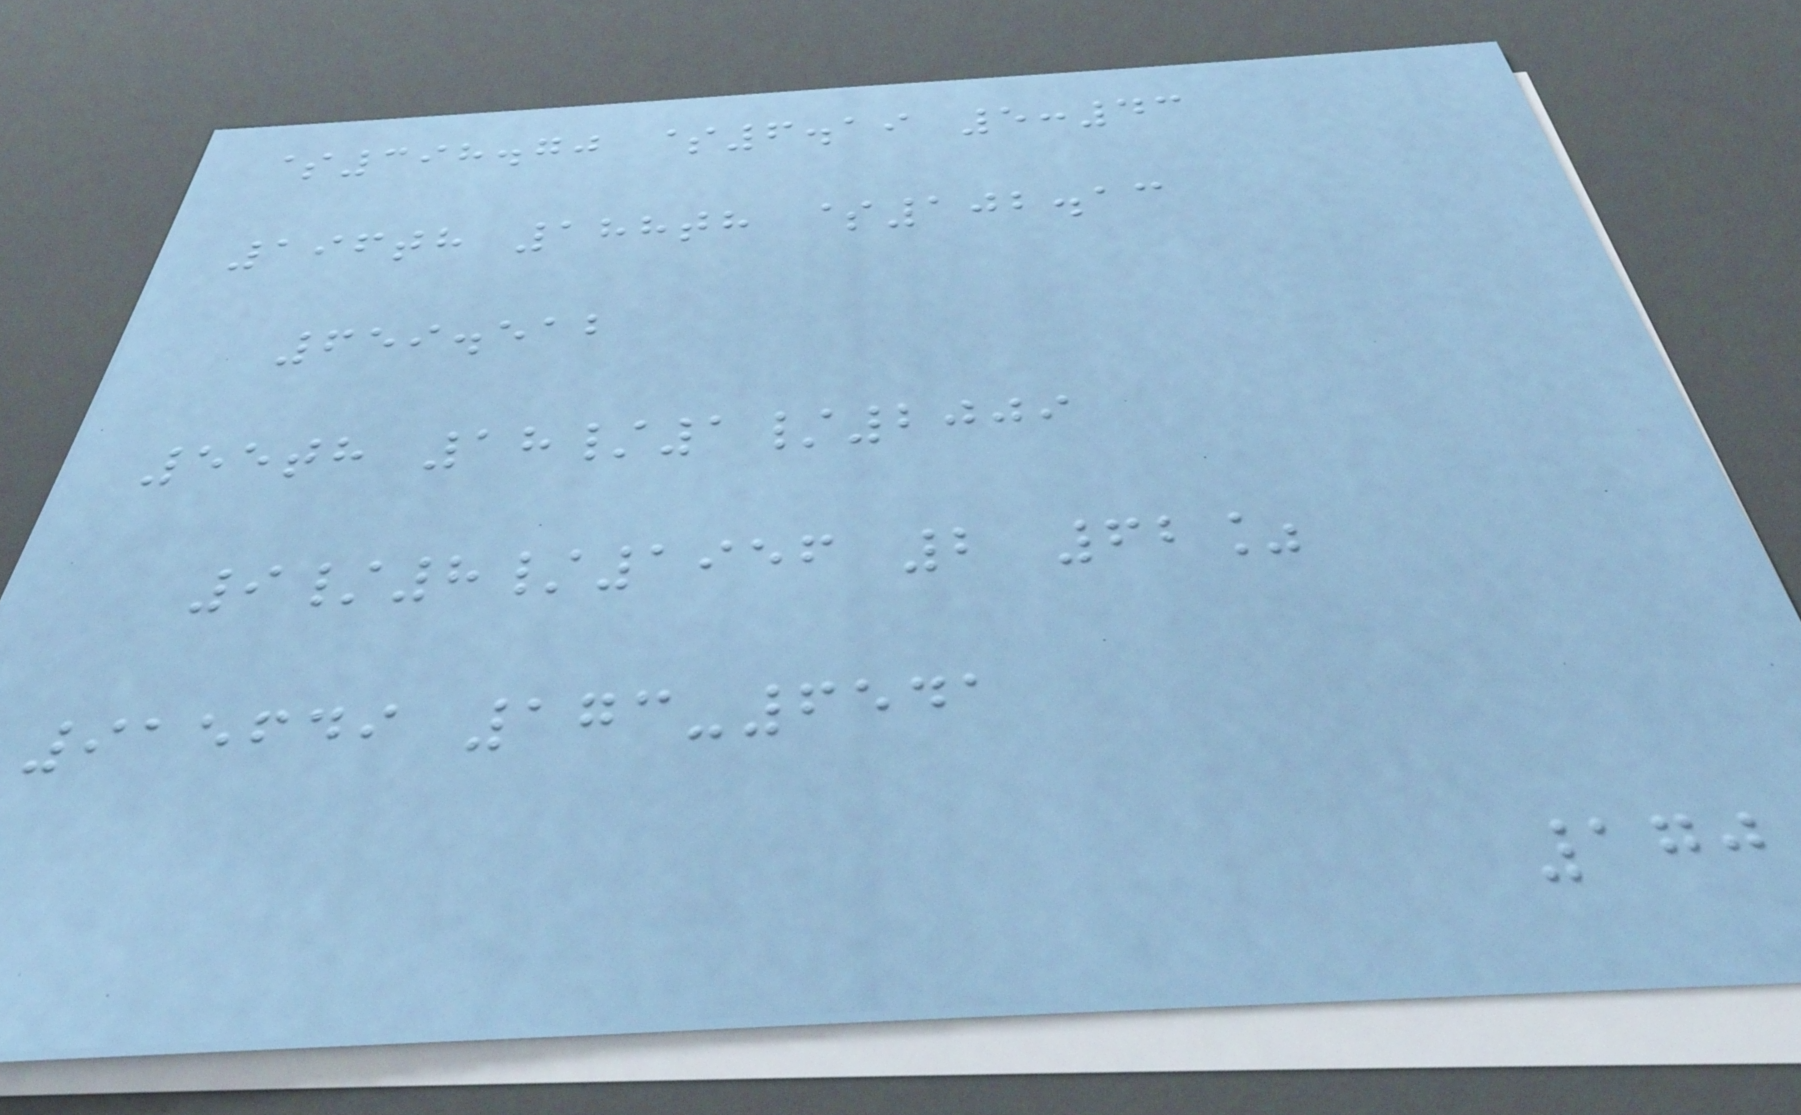$398.70 $6.19 5:43
196th 188th $102.13
659.512
55th 18/1/2009
9/8/1956 2 62%
915649 173-6541
170
